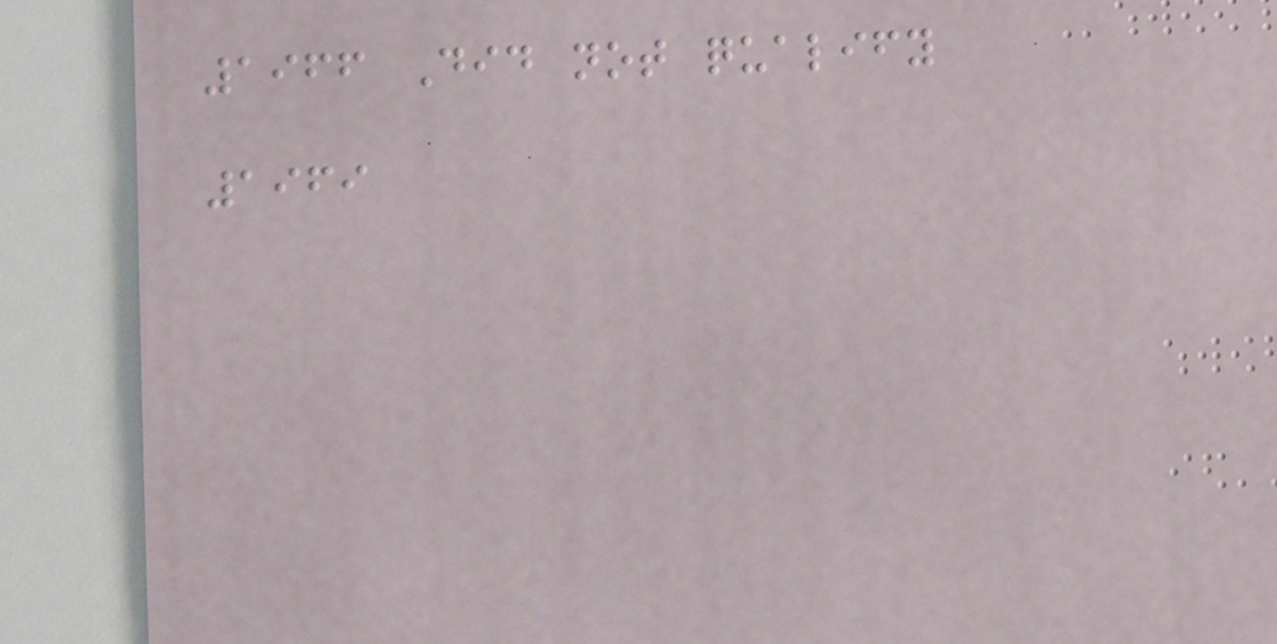1966 Did not qualify
1969
